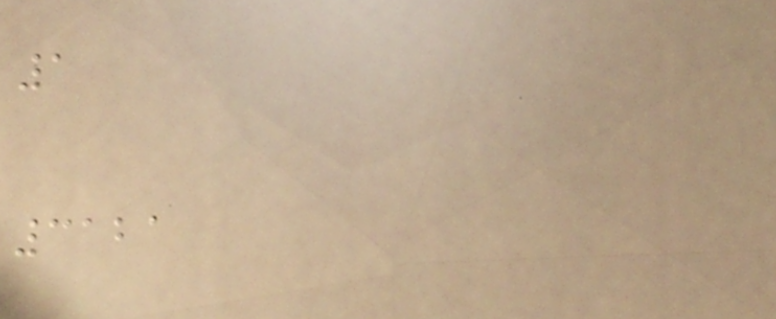1
3121
